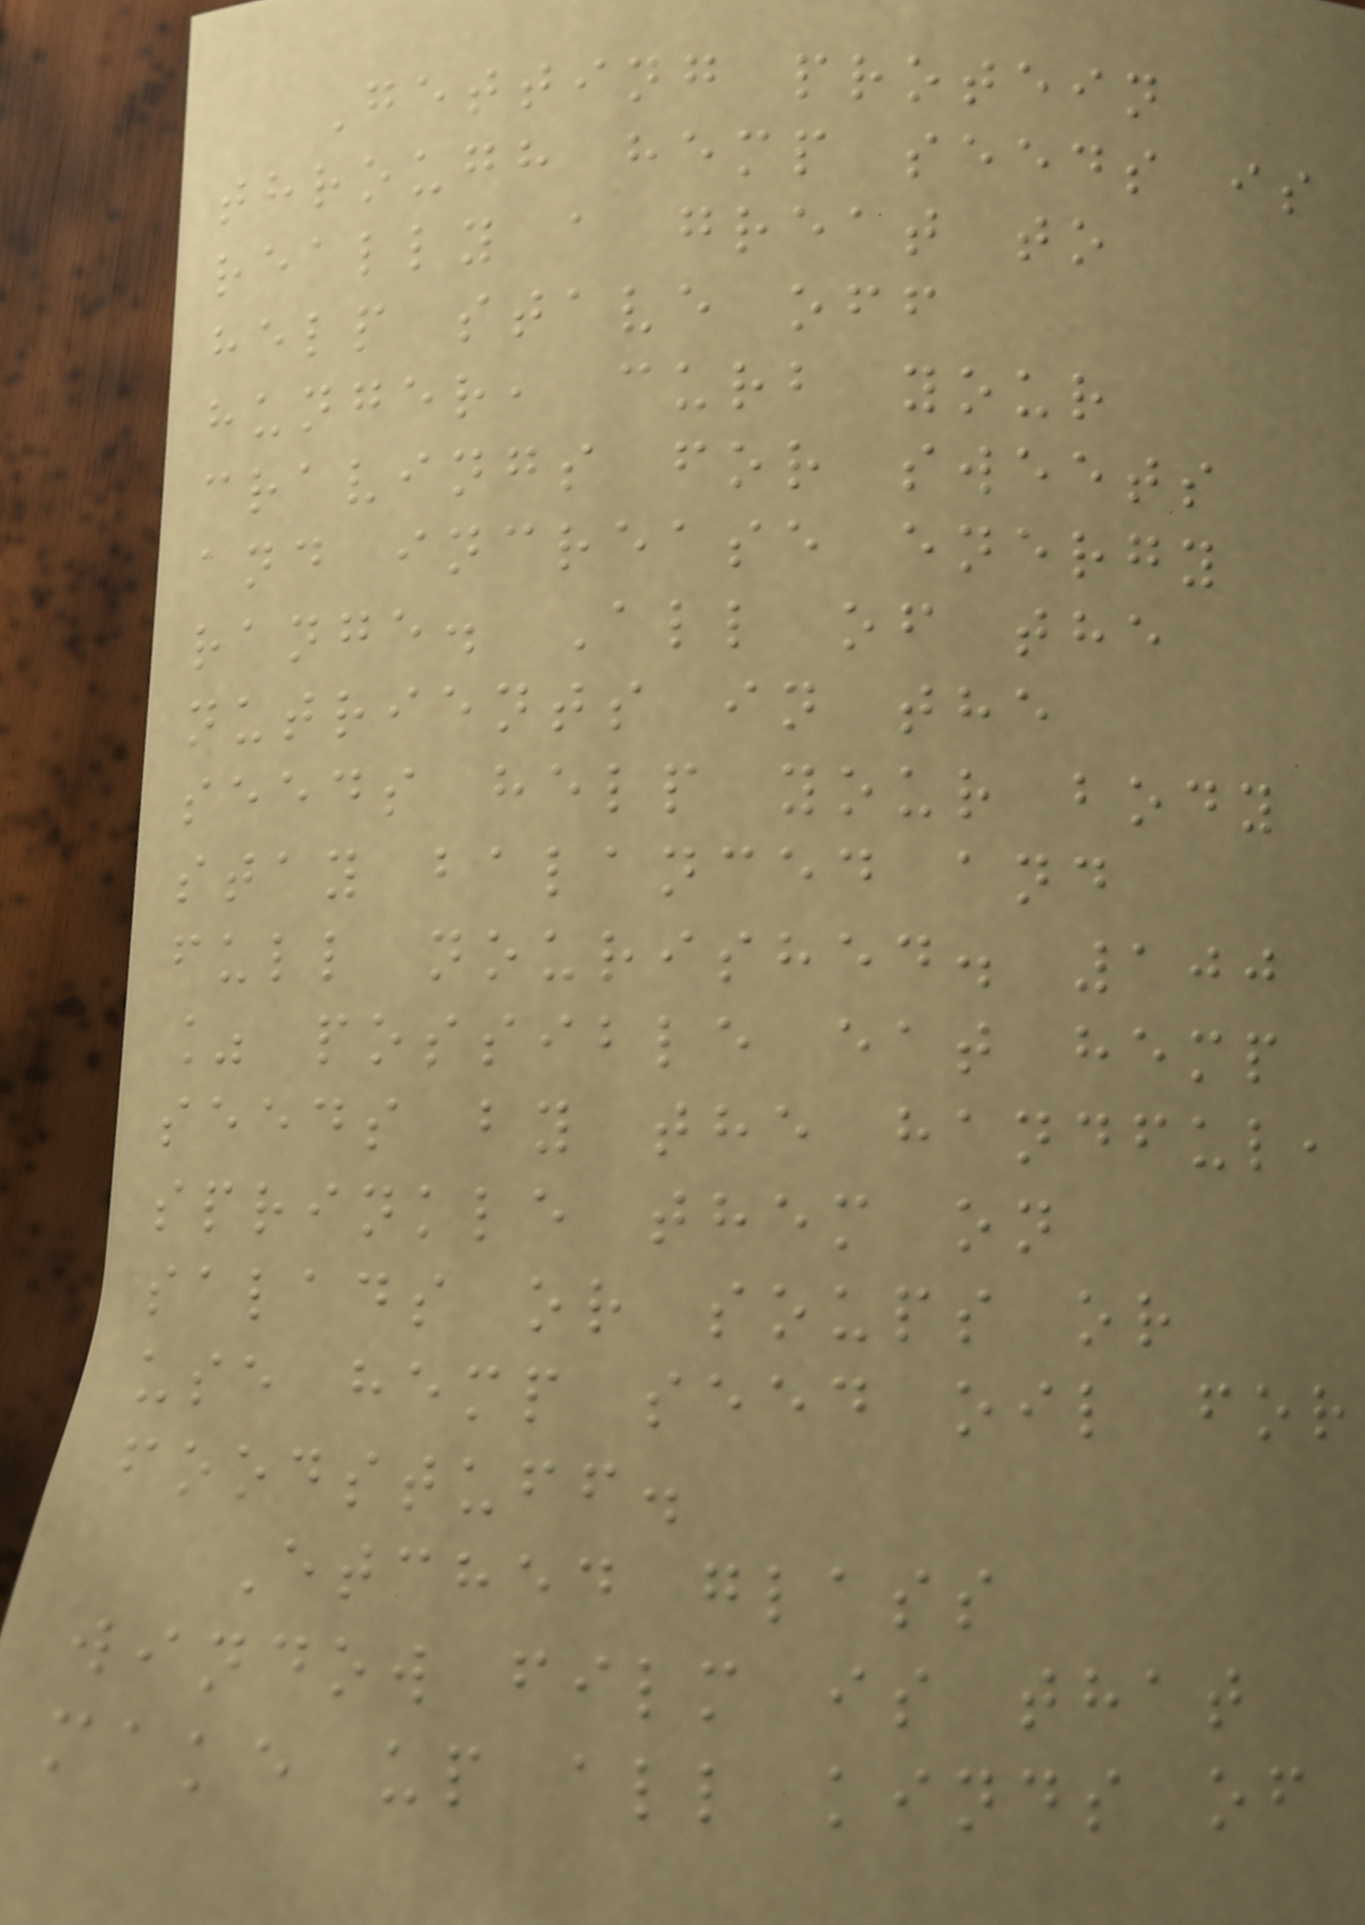Getting protein
through hemp seeds is
really a great to
help stave off
hunger, curb your
cravings for sweets
and increase energy
range. All of the
nutrients in the
seeds help your body
stay balanced and
full nourished. 100
% possible eat hemp
seeds by the handful,
sprinkle them on
salads or soups or
use hemp seed oil for
foodstuff.
Etched glass
window film is that
make up all kinds of
